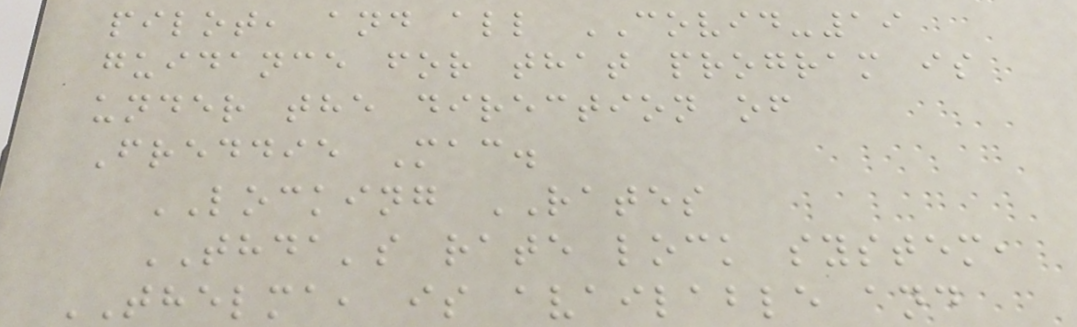pilot, and all COVID-19
guidance for that program is
under the direction of
Freddie Mac.
LOCKING RATES
THDA's rate lock system,
THELMA, is available and
